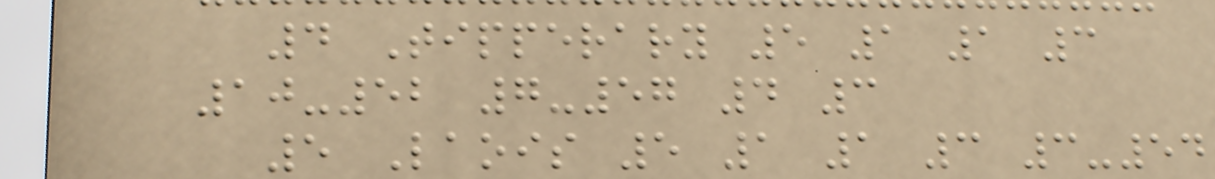4 Tipperary 5 1 1 3
10-52 7-57 4 3
5 Laois 5 1 1 3 3-54
